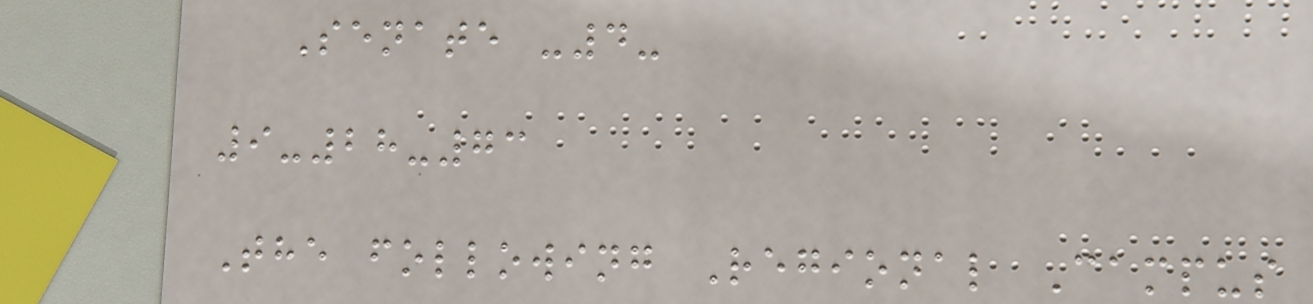Senate -4-
9-28-73
The following Regional Campus
